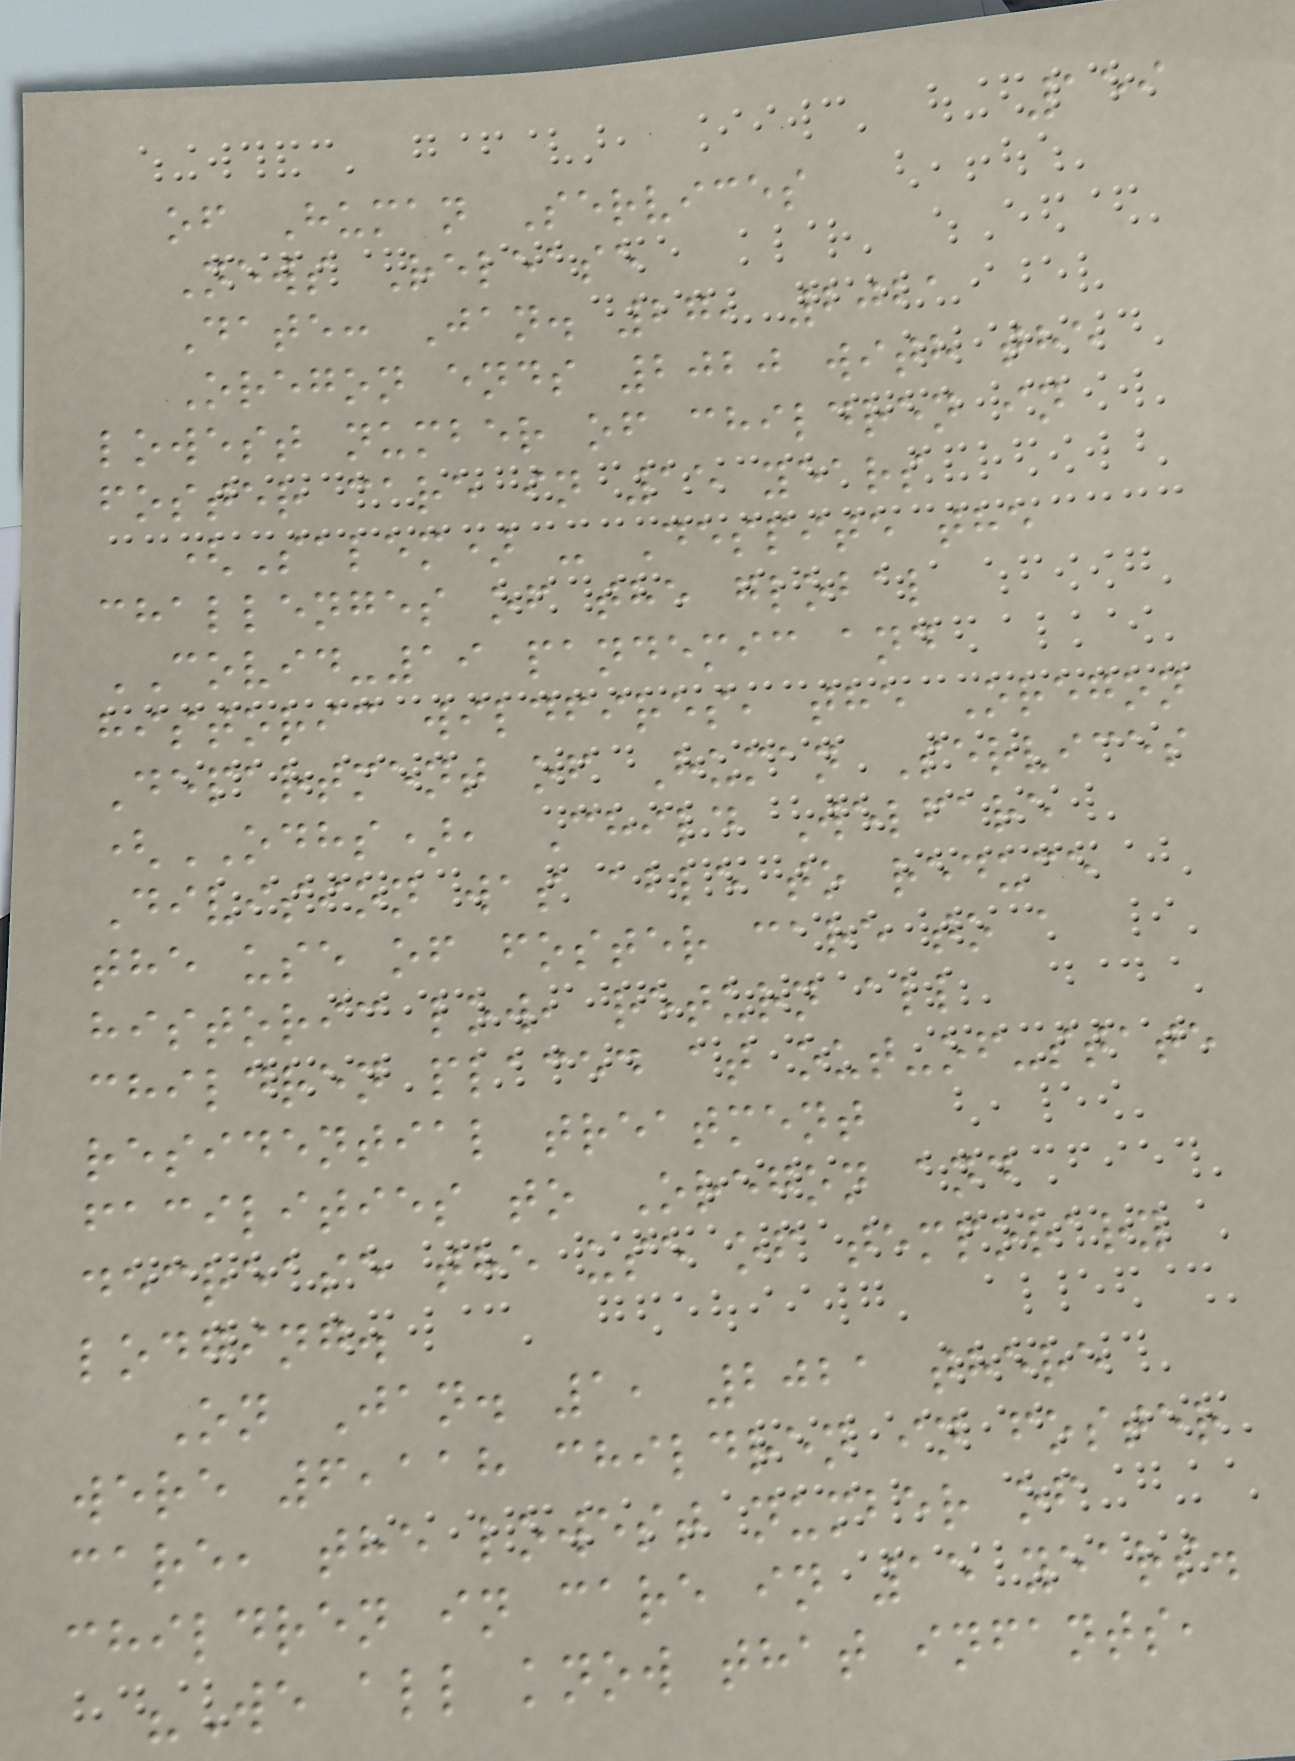159
of Human Services
News Release
Date: Jan. 27, 2021
Oregon ends 2020 with the
lowest number of children in
foster care in 15 years
(Salem) - Despite the
challenges of the global
COVID-19 pandemic and
historic wildfires, the Oregon
Department of Human Services
(ODHS), Child Welfare
Division was able to reduce
the use of foster care to a
historic low, return all
children placed at out-of-state
residential treatment
facilities to Oregon and
decrease the use of temporary
lodging.
On Jan. 1, 2021 there
were 6,118 children in foster
care, the lowest number of
children in care in 15 years.
"We all know that infants,
